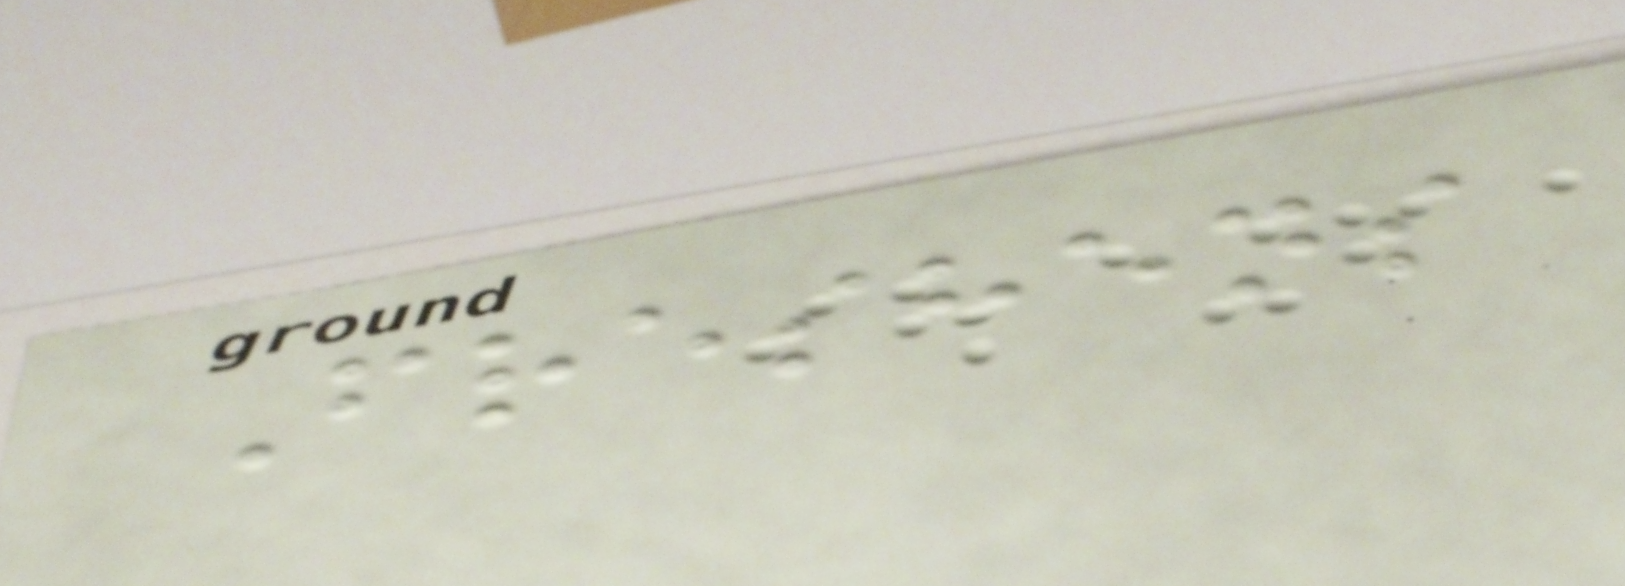Freshens
